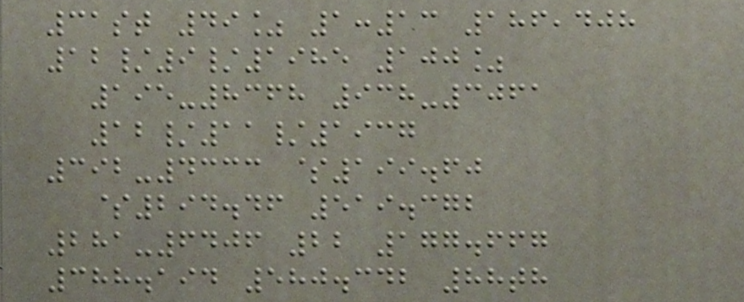31st 49% 1:13 186,408
12/9/1985 100%
195-8368 938-3061
12/11/1937
392-4333 $199.60
$294.46 519.372
281-6406 22 177.667
388.194 580.342 88th
